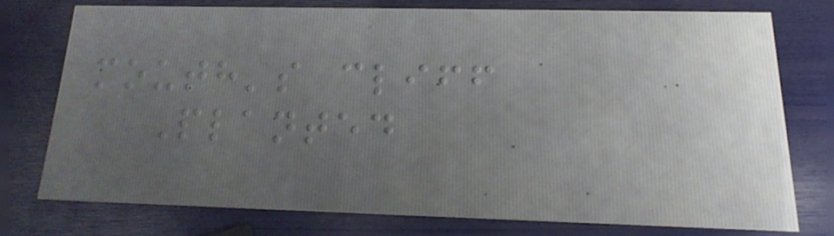mouth's cliff
Planted
